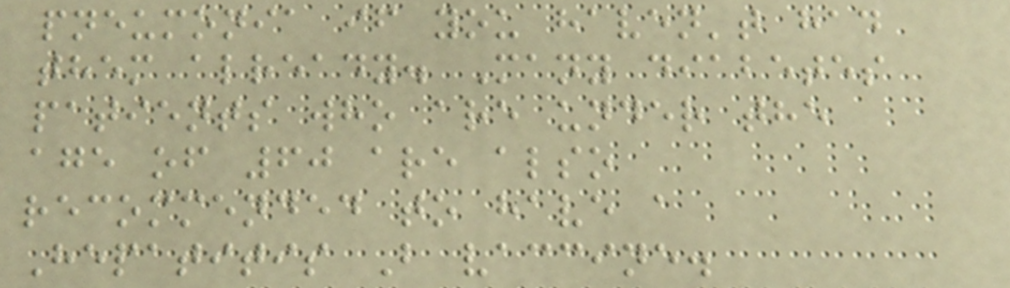pneumonia if you haven't had
them already. Many diabetes
patients who are under the
age of 60 are also
recommended to have a
Hepatitis B vaccine.
